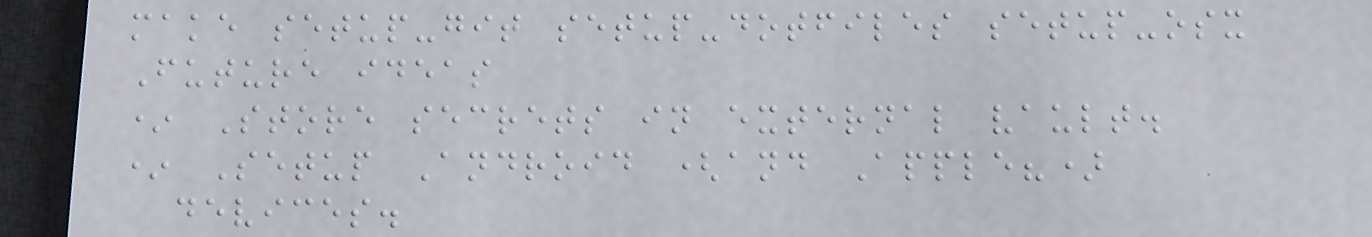make setup-git setup-dotfiles setup-osx
Future ideas
* Store secrets in external vault.
* Setup Android (and Apple?)
devices.
